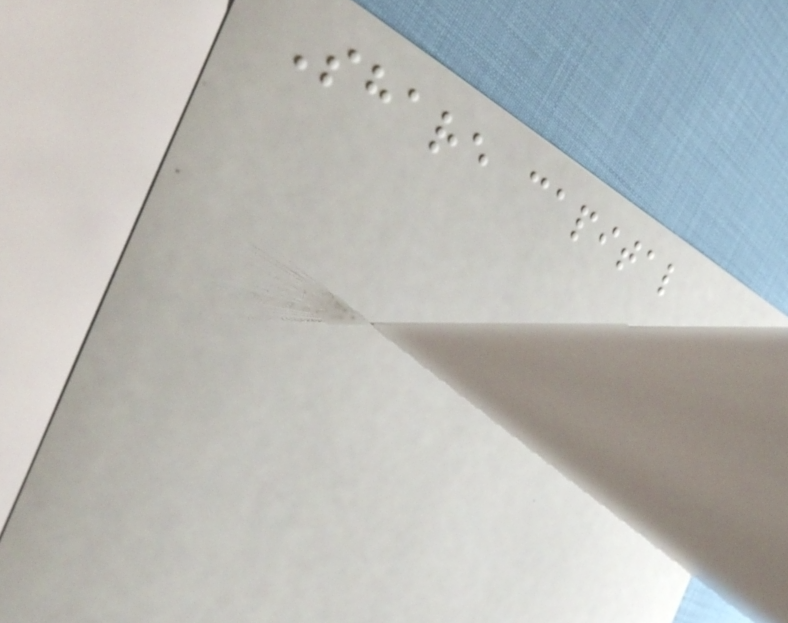Share capital
